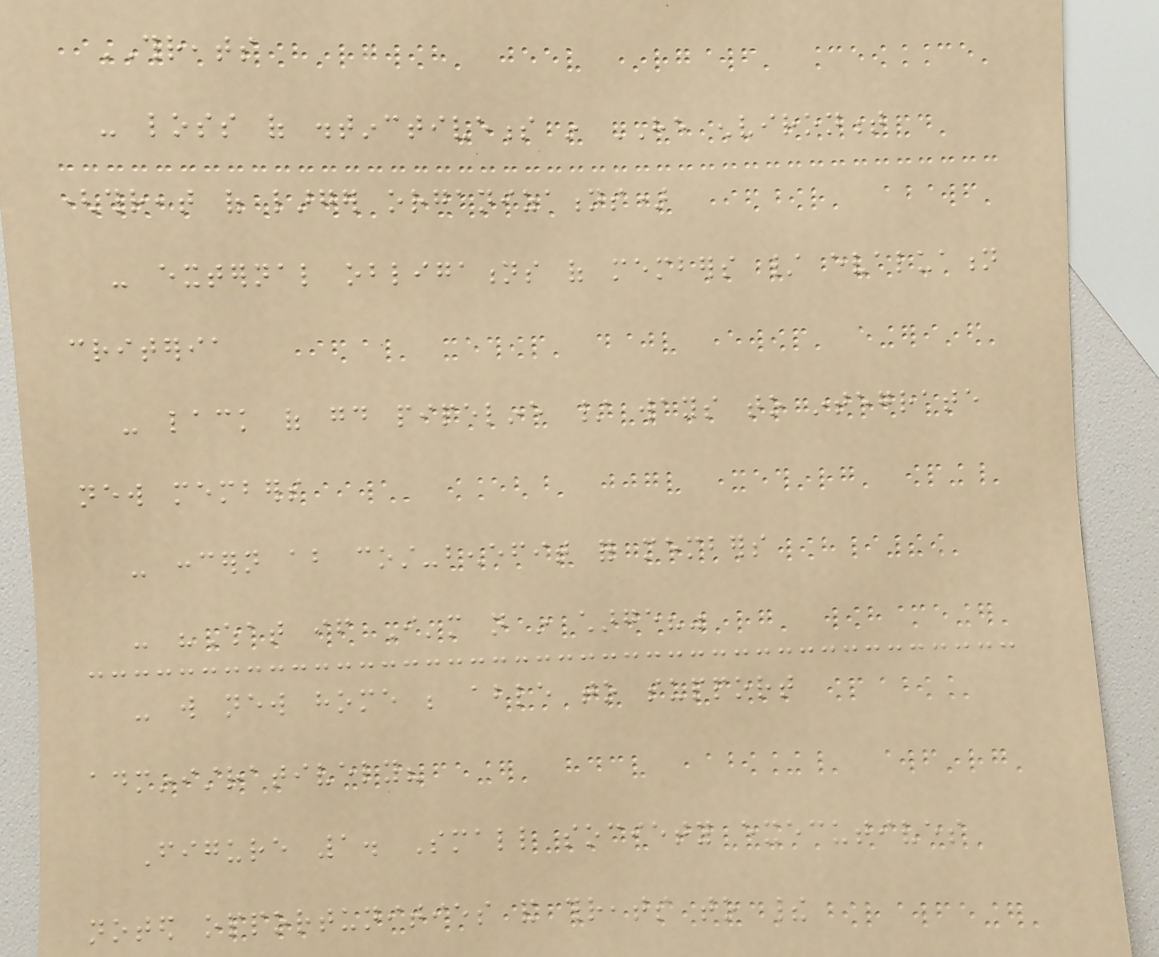THREATS
- loss of distinctiveness in HE environment
(threat of larger organizations)
- external obligations of members / evaluation
criteria
- lack of good pipeline / ways to integrate
new members
- concern about cost-benefit for members
- "What if I'm not in charge?"
- will new home be able to support
administratively?
Figure 1. Small society executives
noted opportunities and threats to their
